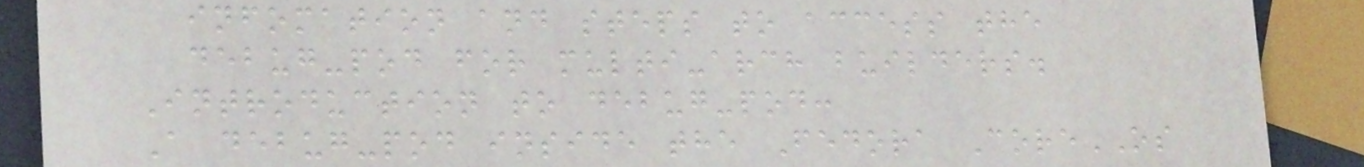infomation and steps to access the
debug-pod for multi-arch builders.
Introduction to debug-pod:
A debug-pod inside the Fedora CoreOS
